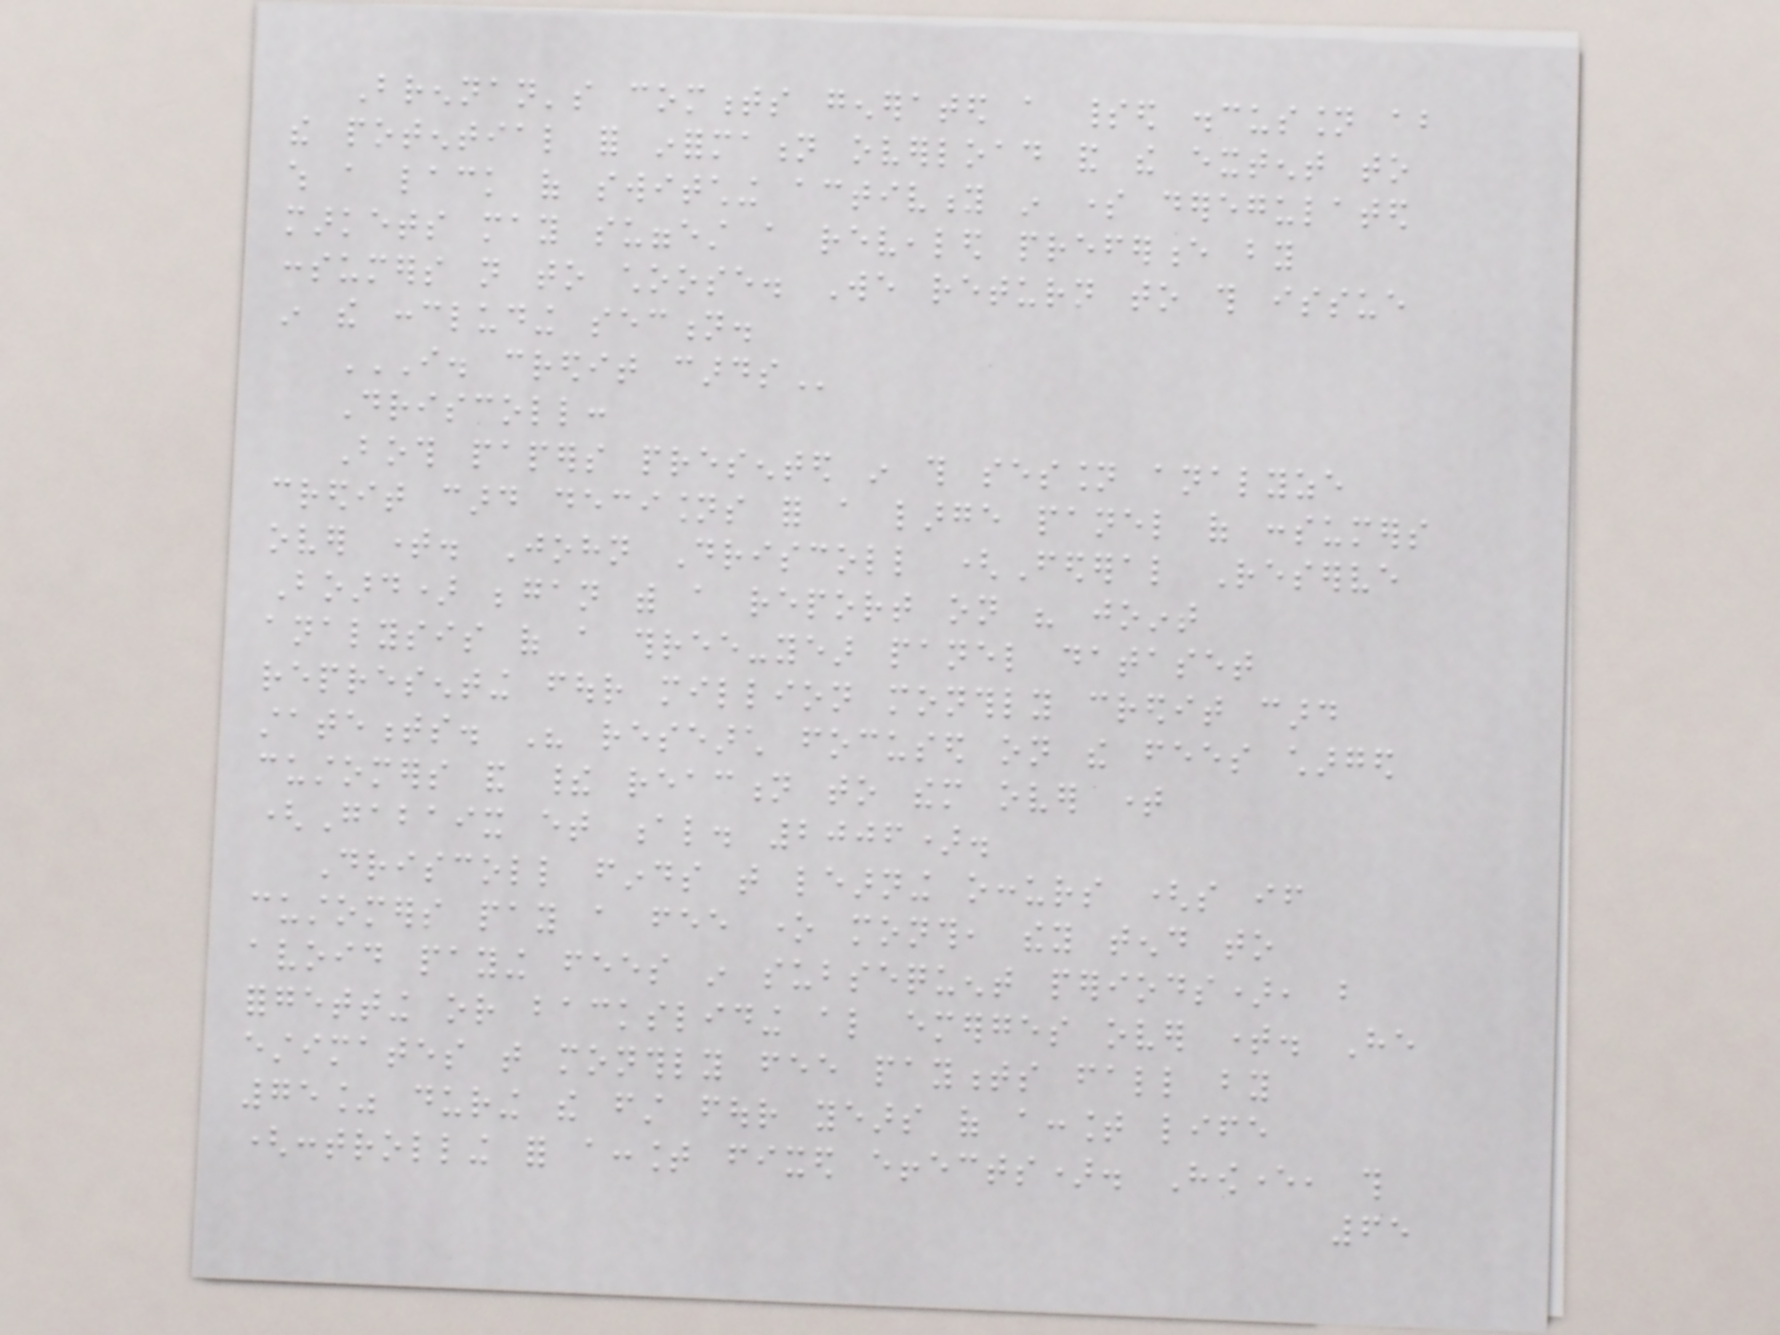Brennan's comments generated a spirited discussion about
the potential for information overload and the extent to
which a lack of switching activity in some deregulated
markets may suggest a revealed preference by
consumers not to choose. We return to this issue
in the concluding section.
I. CREDIT CARDS
Driscoll:
Both papers presented in this session analyze
credit card decisions for a large panel of consumers
over time. John Driscoll (Federal Reserve
Board) began with a report on his joint
analysis of a three-year panel dataset
representing four million monthly credit card
statements. His research focused on the fees charged
customers and their reaction to them over time
(Gabaix et al. 2006).
Driscoll finds that learning occurs (so if
customers pay a fee one month, they tend to
avoid paying fees in subsequent periods), but
forgetting or backsliding also emerges over time. He
estimates that monthly fee payments fall by
75% during the first four years of account life
(controlling for account fixed effects). However, this
65
